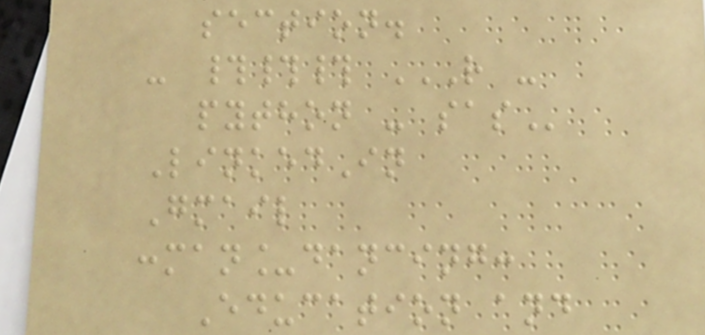section.
- ### R -
PYTHON - SAS
LinkedIn
Gmail
:man_dancing:
Education and
